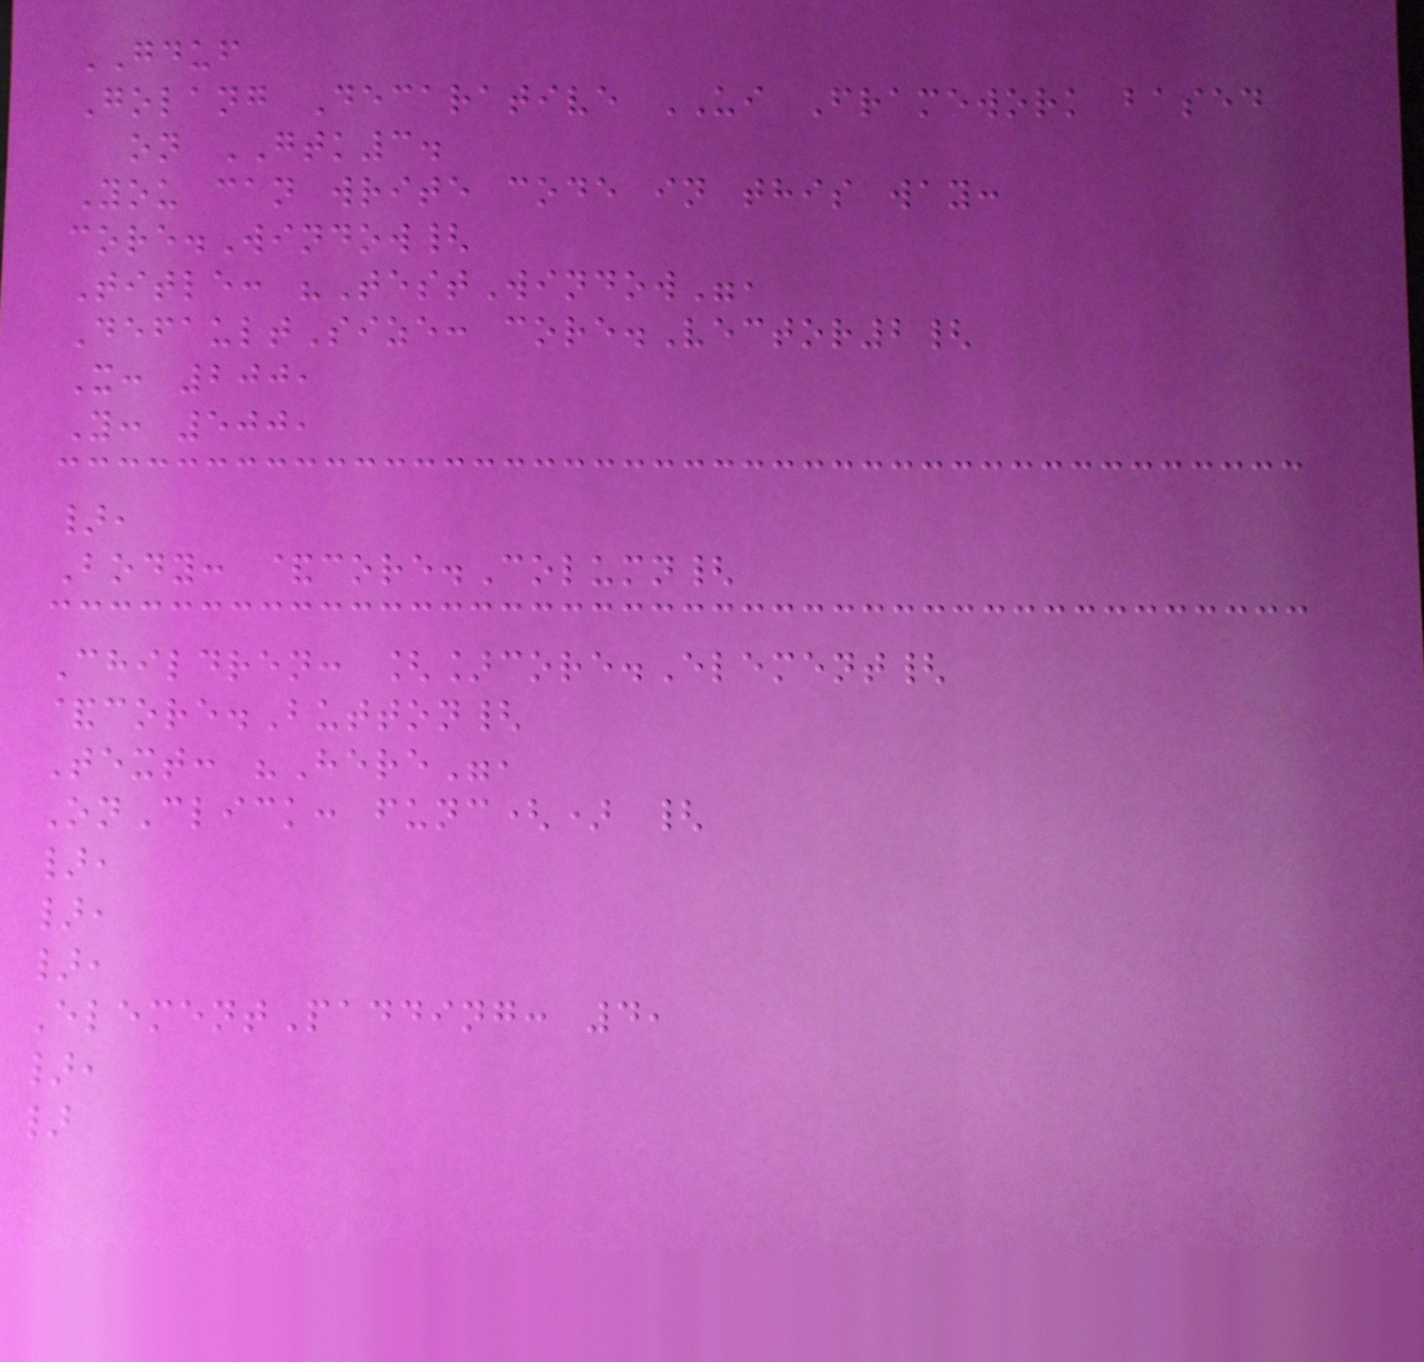GDUF
Golang Decarative UI Framework based
on GTK3.
You can write code in this way:
core.Window{
Title: "TestWindow",
DefaultSize: core.Vector2{
X: 200,
Y: 500,
},
Body: &core.Column{
Children: []core.Element{
&core.Button{
Text: "Here",
OnClick: func() {
},
},
},
ElementPadding: 4,
},
}
